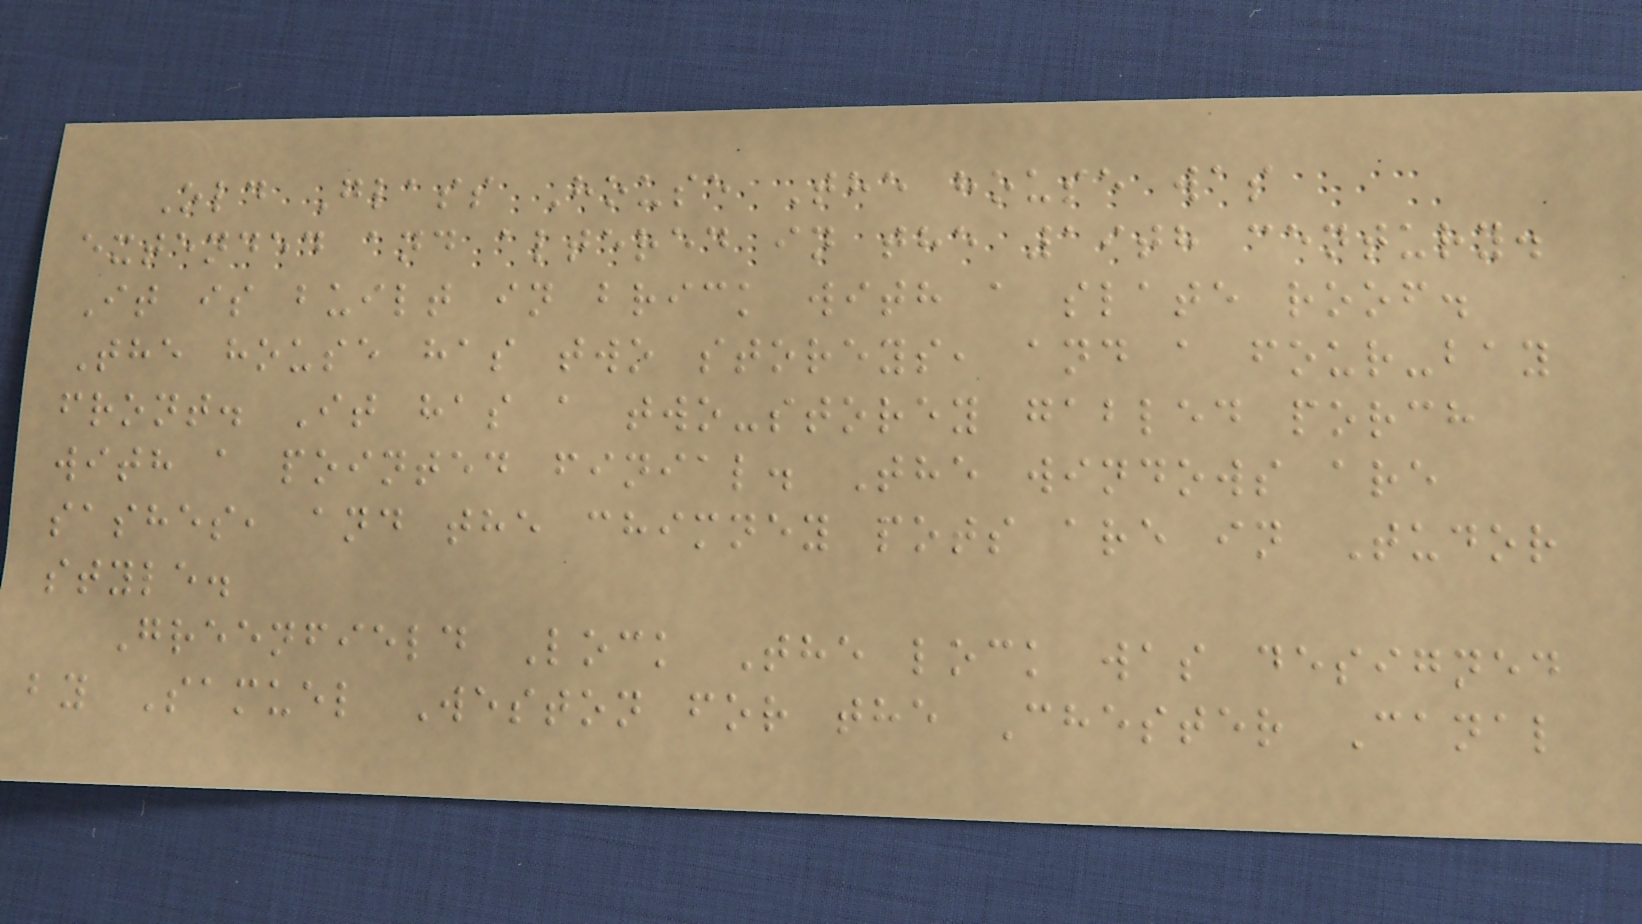Old Glass House The house was
extended and altered in the 19th century.
It is built in brick with a slate roof.
The house has two storeys, and a four-bay
front. It has a two-storey gabled porch
with a pointed finial. The windows are
sashes, and the chimney pots are in Tudor
style.
Greenfield Lock The lock was designed
by Samuel Weston for the Chester Canal
